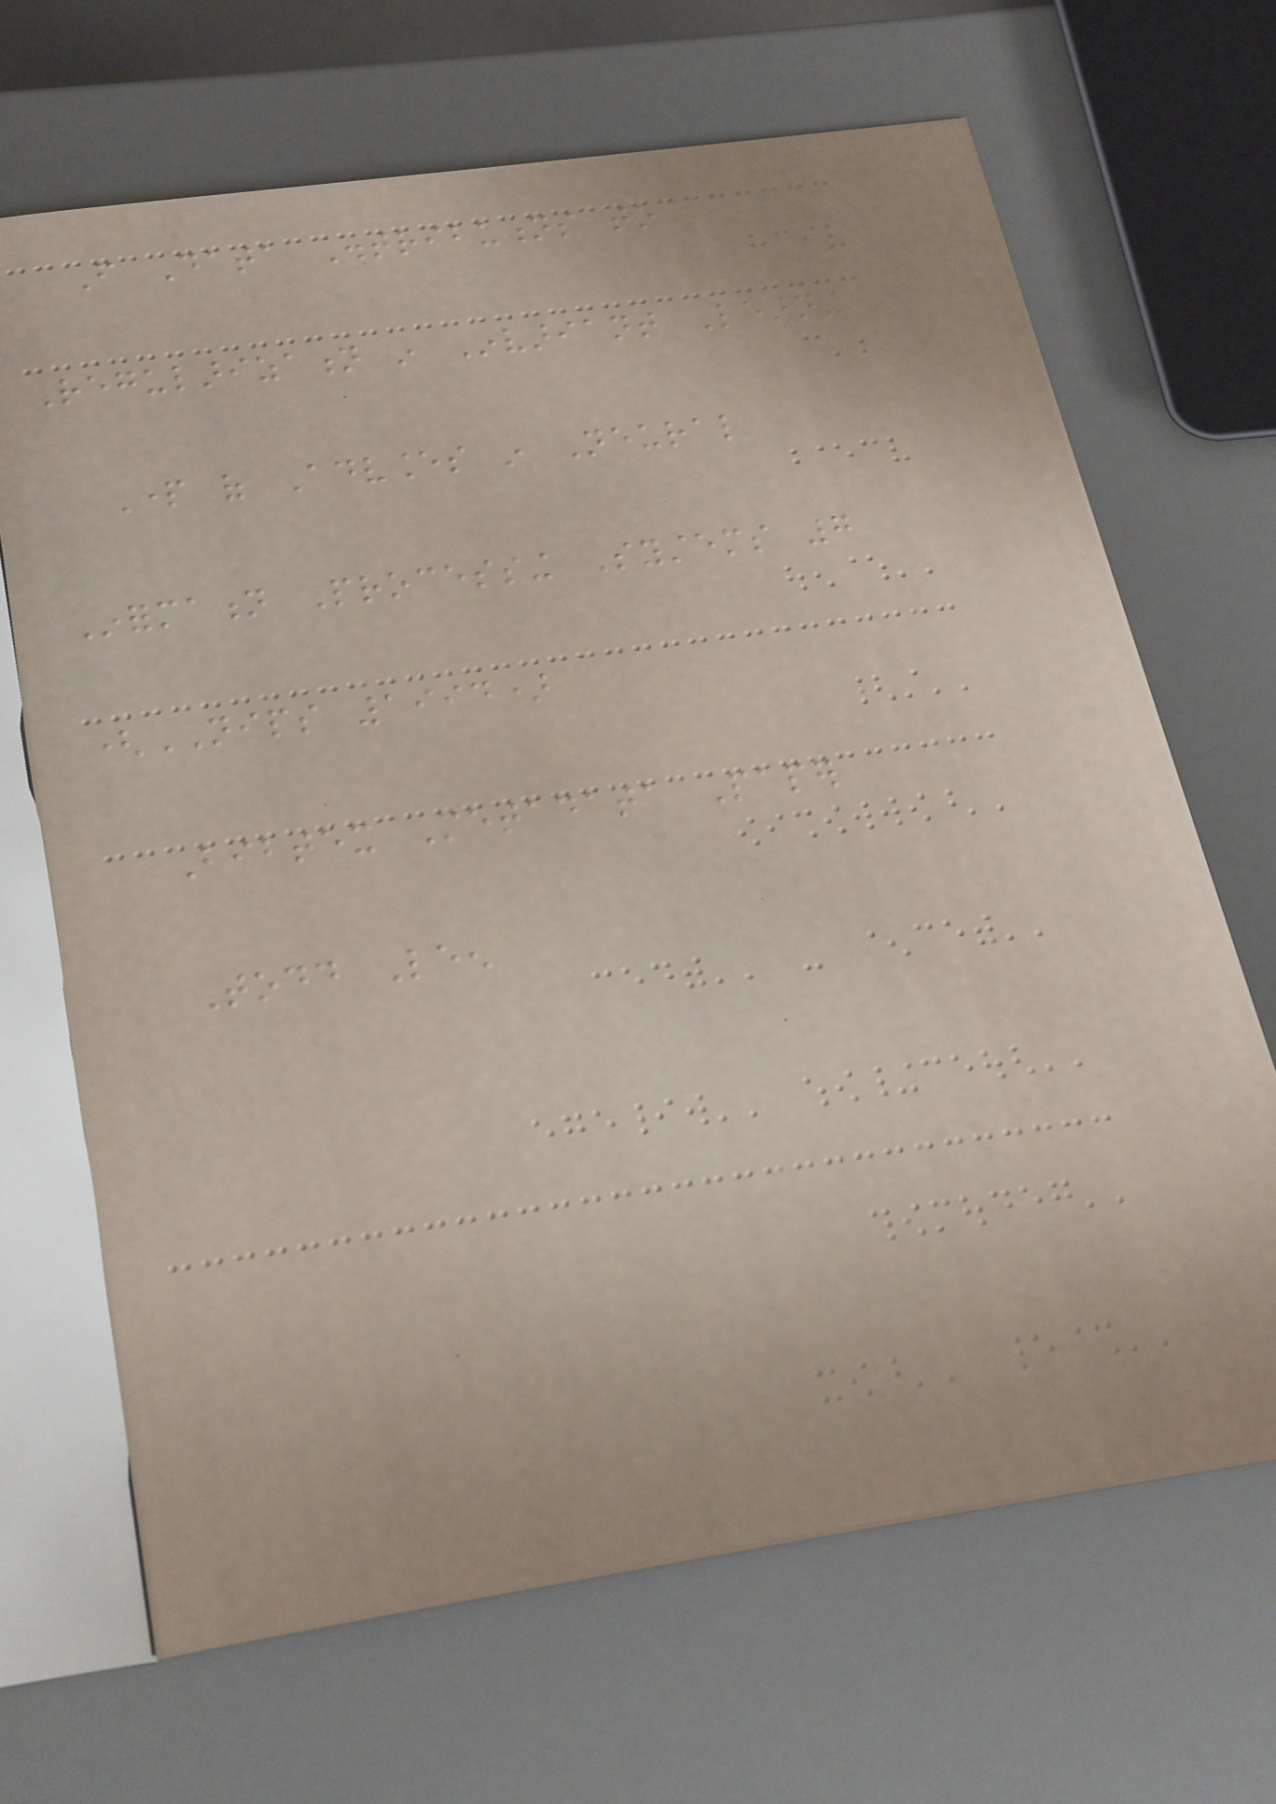From Data Distributions to
Regularization in Invariant Learning
Part of Advances in Neural
Information Processing Systems 7
(NIPS 1994)
Bibtex Metadata Paper
Todd Leen
